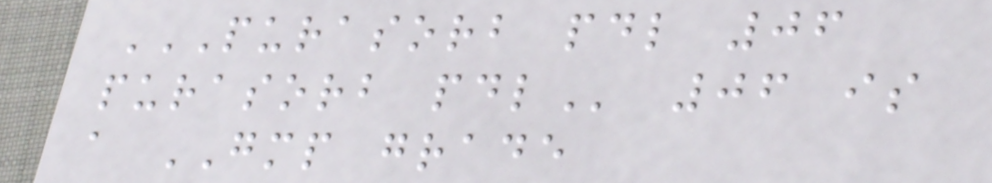PURASORB PDL 06
PURASORB PDL 06 is
a GMP grade
